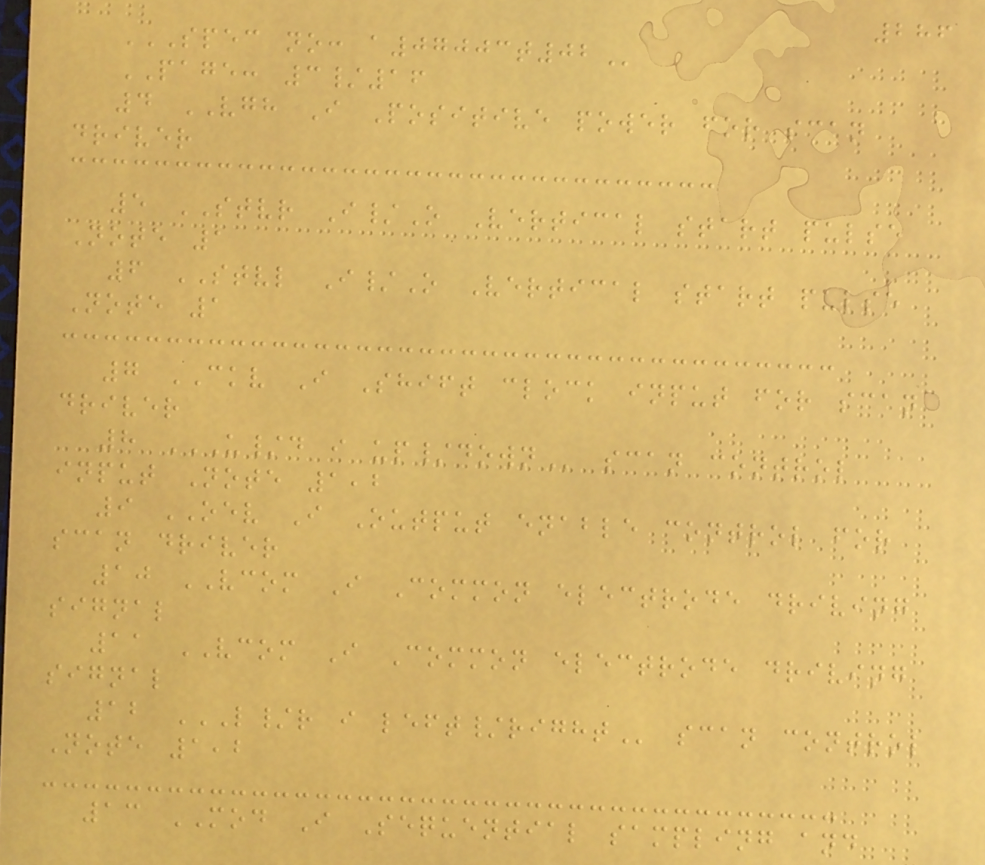286
SPEC NO: A07003T02
PAGE: 3/16
4 VGH I Positive power for scan
driver
5 STVR I/O Vertical start pulse
Note 1
6 STVL I/O Vertical start pulse
Note 1
7 CKV I Shift clock input for scan
driver
8 U/D I UP/DOWN scan control
input Note 1,2
9 OEV I Output enable control for
scan driver
10 VCOM I Common electrode driving
signal
11 VCOM I Common electrode driving
signal
12 L/R I LEFT/RIGHT scan control
Note 1,2
13 MOD I Sequential sampling and
